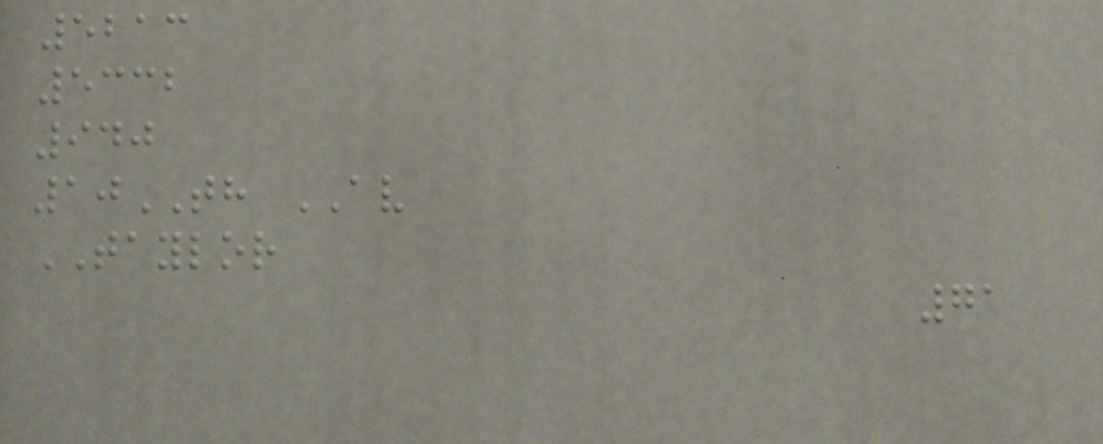5213
5332
940
10TH AV
TAYLOR
71
